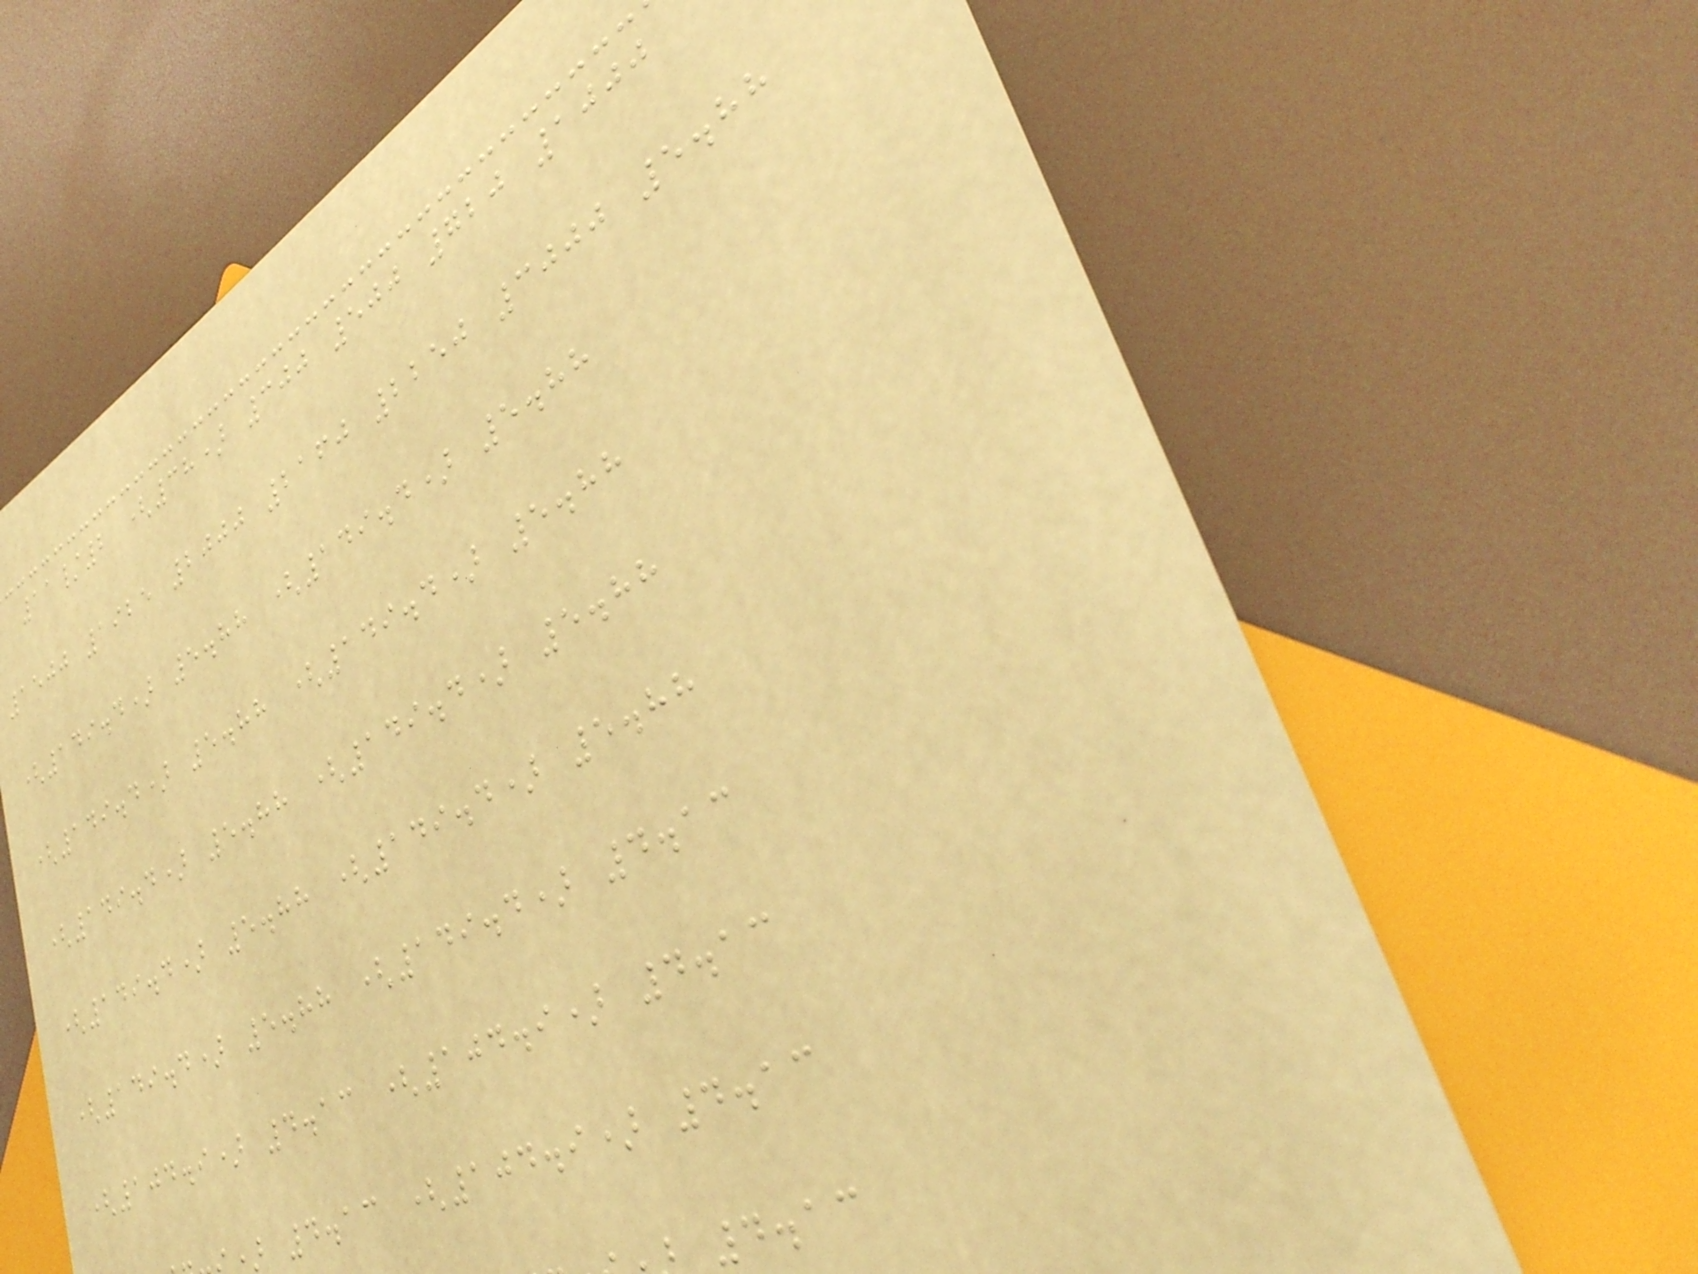11/2 (38) 300 500 720 1000
1500 1925 2000 2160 2250 3000 5.88
(149.4) 5.88 (149.4) 5.88
(149.4) 5.88 (149.4) 5.88
(149.4) 5.88 (149.4) 5.88
(149.4) 5.88 (149.4) 5.88
(149.4) 5.88 (149.4) 4.13
(104.9) 4.13 (104.9) 4.13
4.13 (104.9) 4.13
